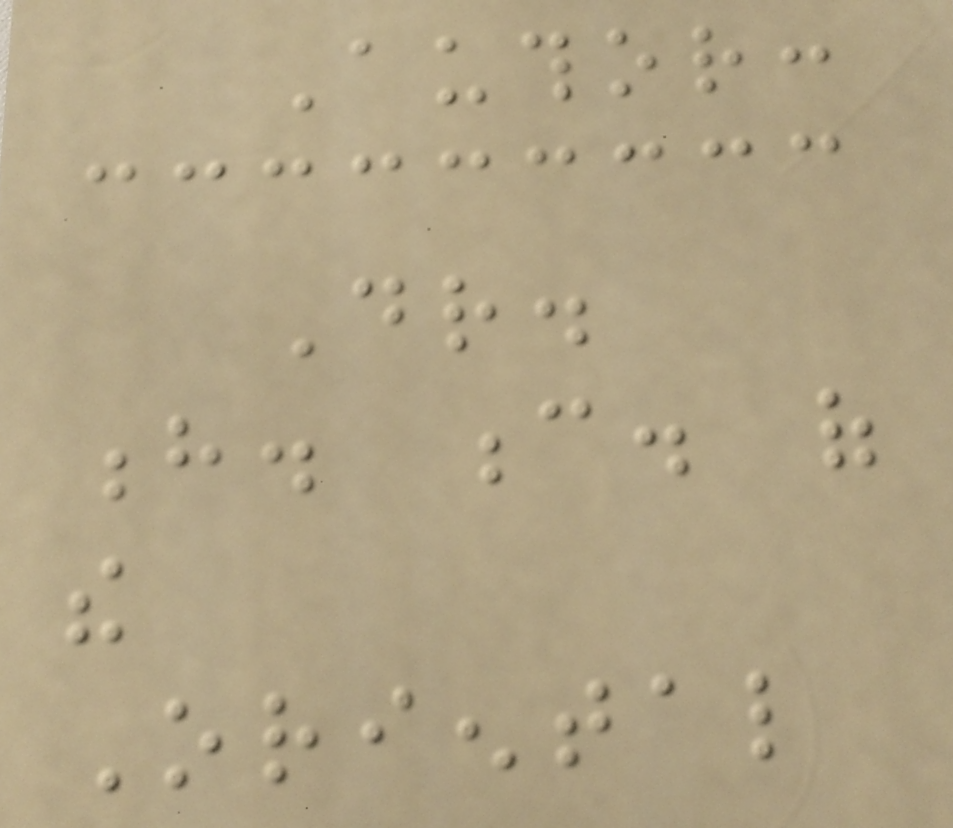Author:
Dr.
h. c. of
the
Oriental
